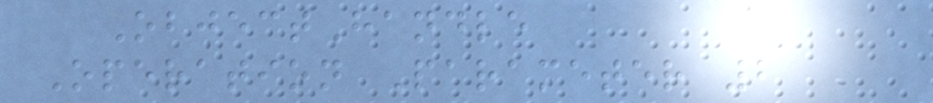ObjectHandle
Operation Parameter 2
